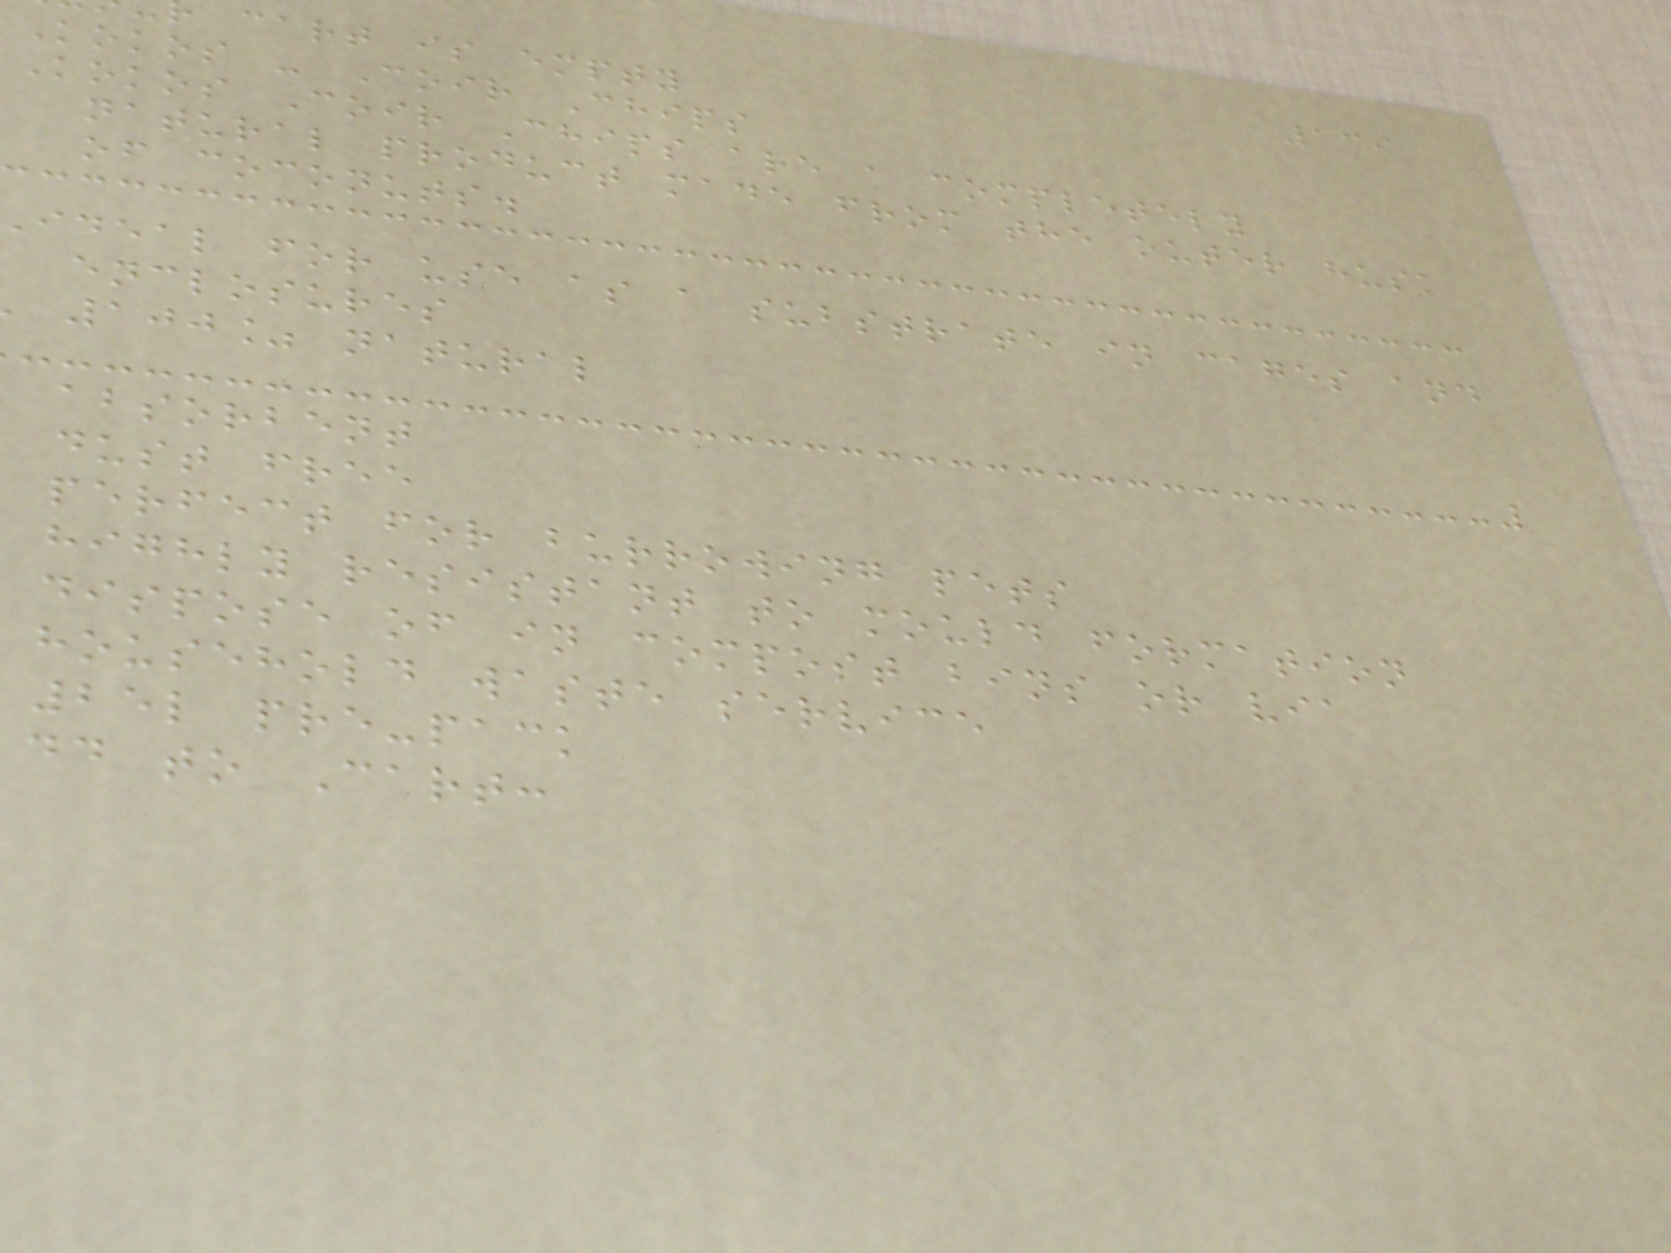139
cart is empty
Kokos - Coir Chips
Kokos Coir Chips are a completely
natural product made from the outer husk
of coconuts.
ideal for use as a substrate in cages and
enclosures
100% natural
absorbent
dust free
perfect for burrowing pets
highly resistant to mould formation
dispose of in compost bins or via
household waste service
25l pre-pack
dd to Cart:
